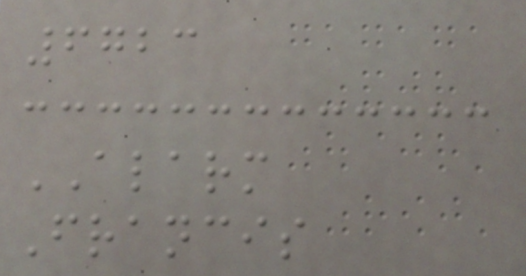6723
ALARM
Francis
